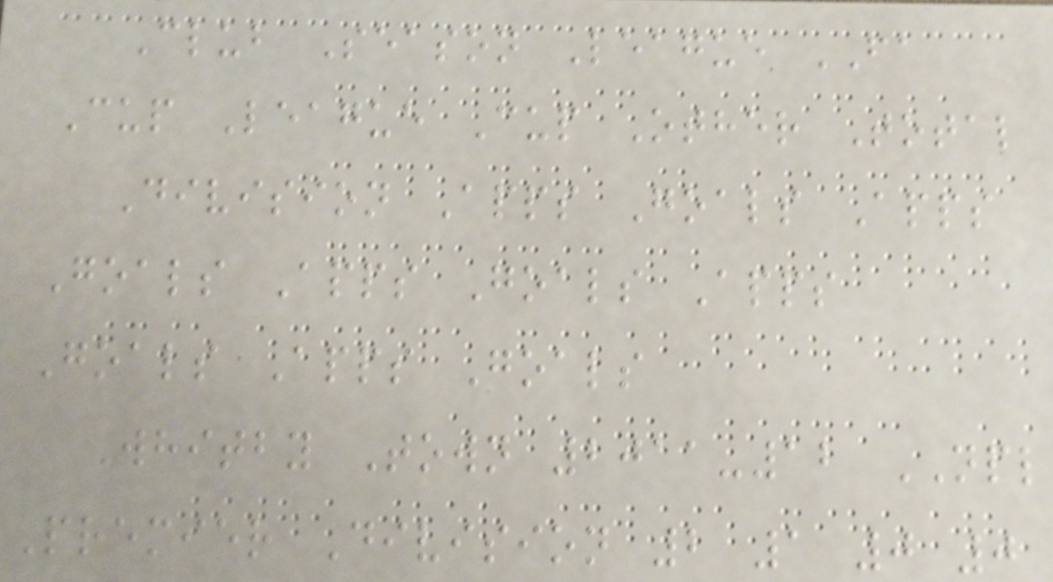Club Season League FA
Cup League Cup Other Total
Division Apps Goals Apps
Goals Apps Goals Apps
Goals Apps Goals
Whitby Town 2011-12 NPL
Premier Division 2 1 0 0
